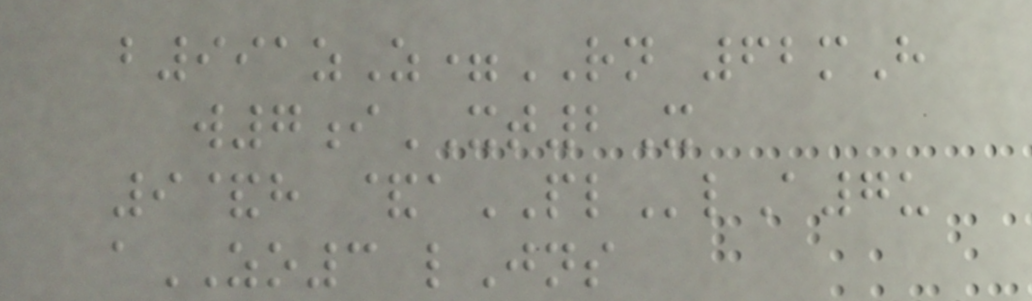b991zZ=RN 62mH
w7iXT2X
9&h &aPLlA7u
aZO3 lJns
